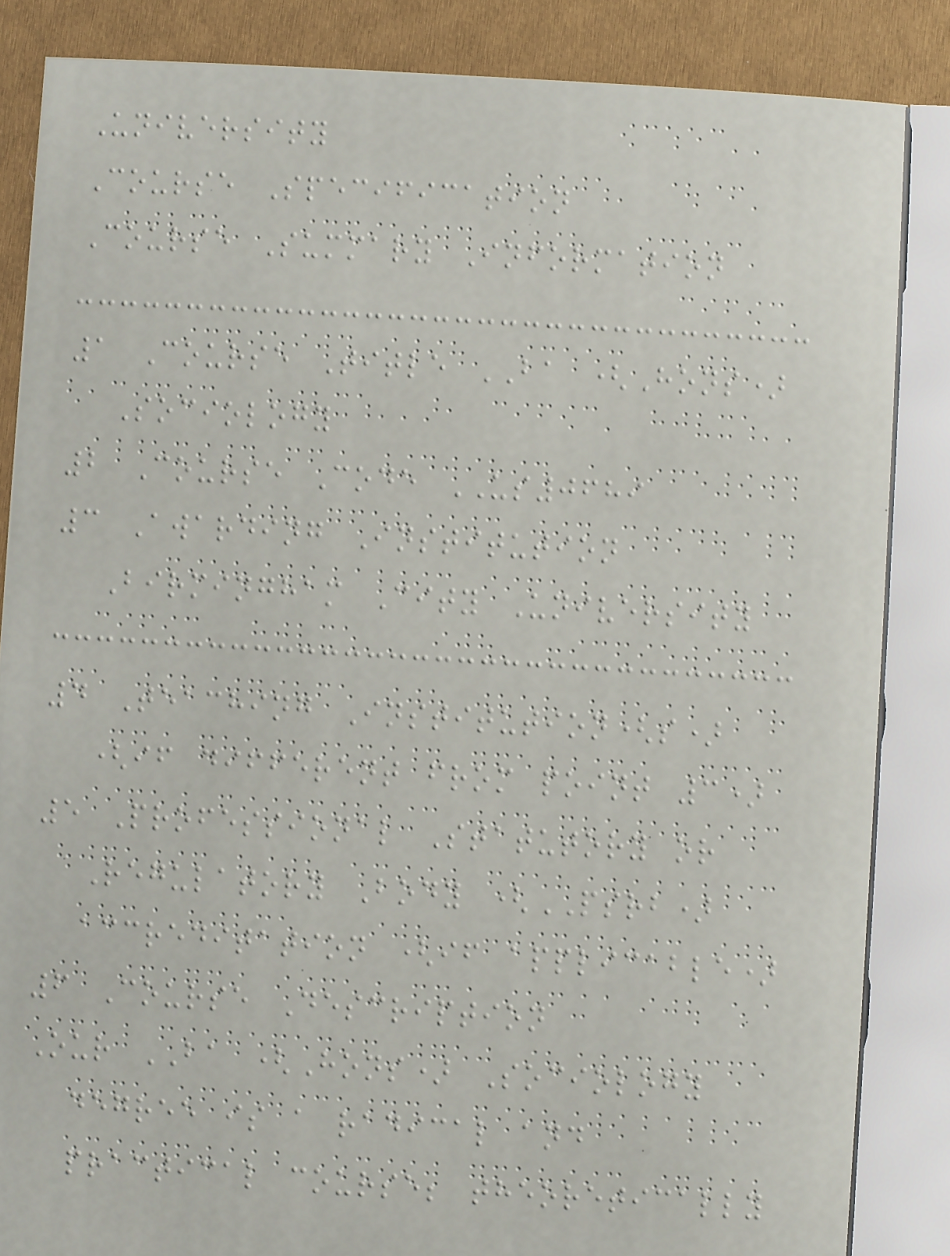University
Course Specification
Course Summary Information
1 Course Title BA (Hons)
Sociology
2 Course Code US0689
3 Awarding Institution
Birmingham City University
4 Teaching Institution(s)
(if different from point 3)
5 Professional Statutory or
Regulatory Body (PSRB)
accreditation (if applicable)
6 Course Description
Our BA (Hons) Sociology
degree is a radical and
practical course; theoretically
